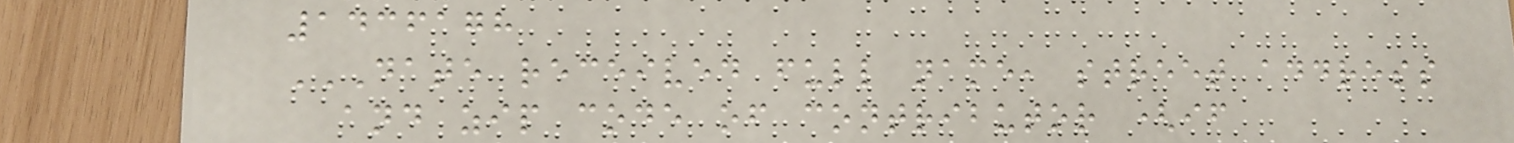1436178
DATE RECEIVED FULL NAME, STREET ADDRESS
AND ZIP CODE OF CONTRIBUTOR (IF
